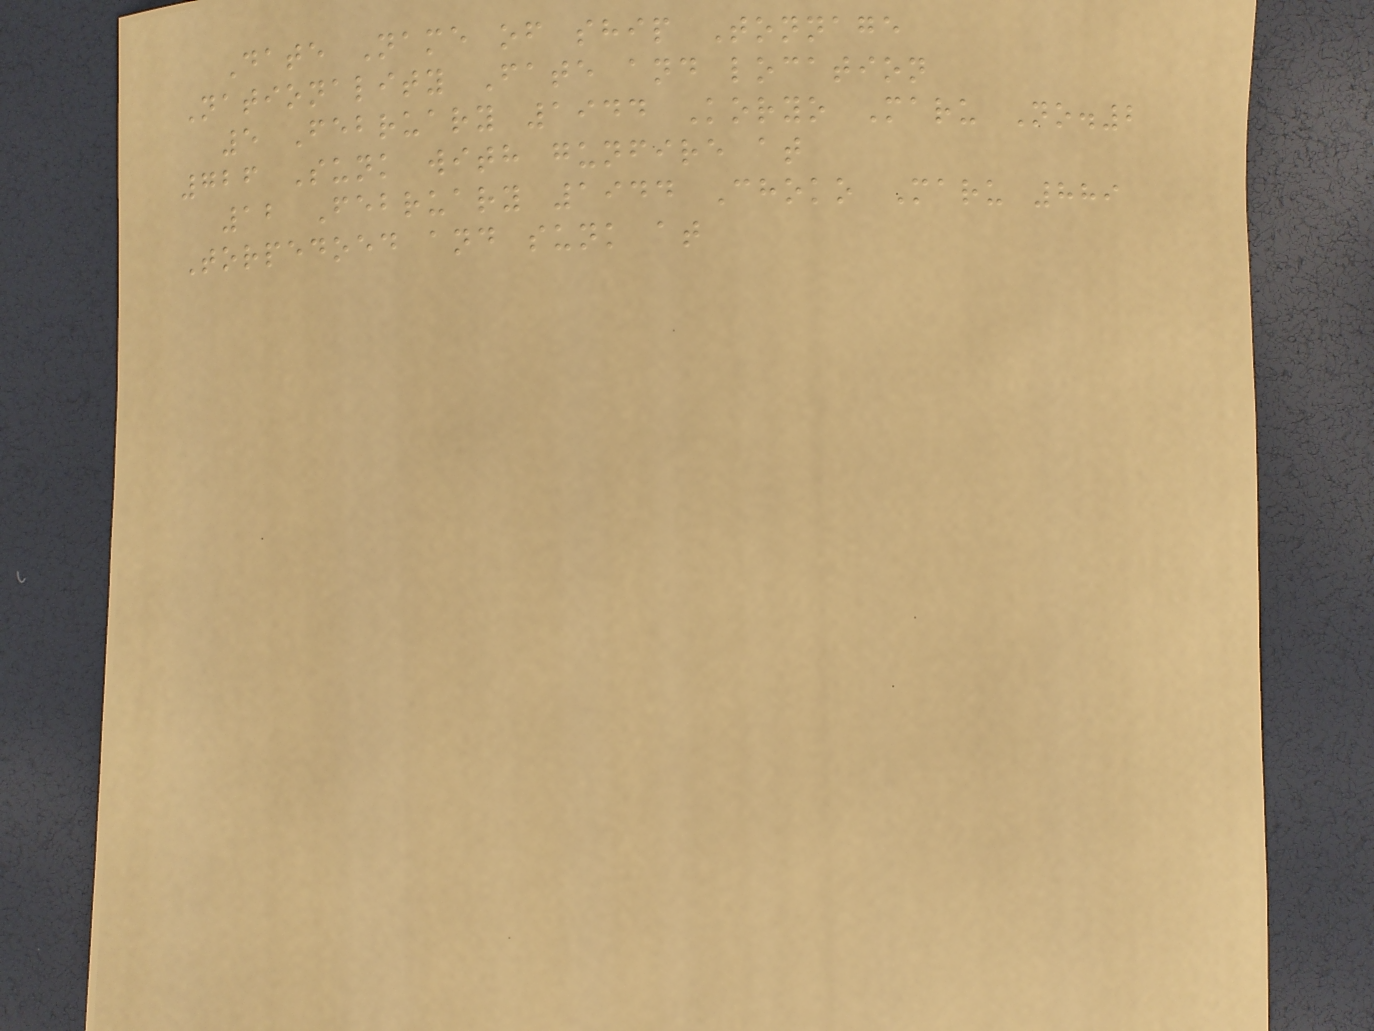Date Name of ship Tonnage
Nationality Fate and location
5 February 1944 Koryo Maru No.2
726 Sunk with gunfire at
12 February 1944 Choko Maru 889
Torpedoed and sunk at
